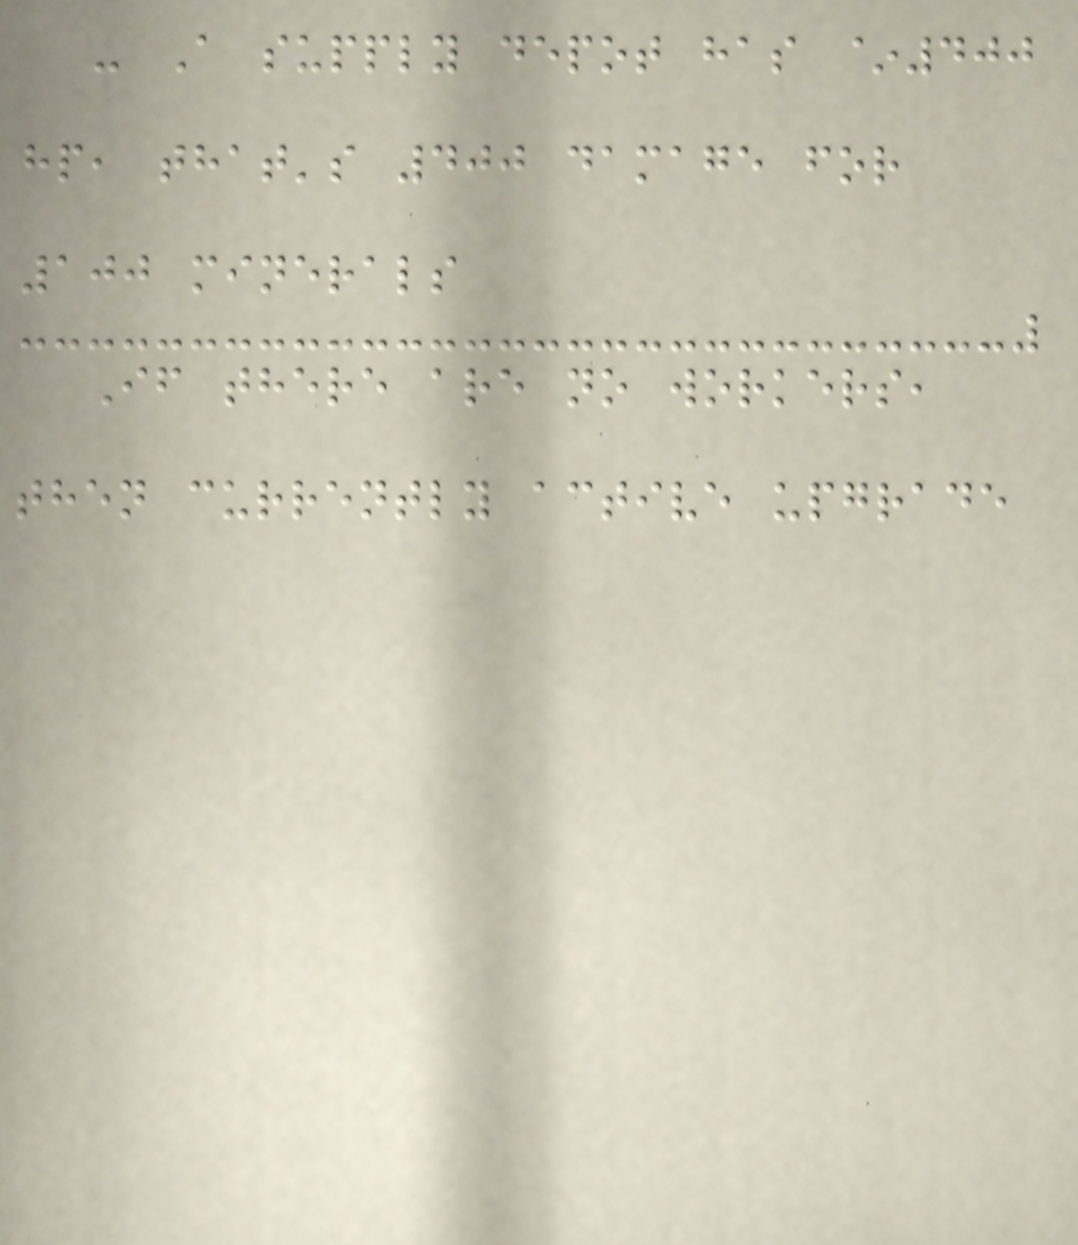- A supply depot has ~400
hp, that's 400 damage for
100 minerals
If there are no workers,
then currently active upgrade
